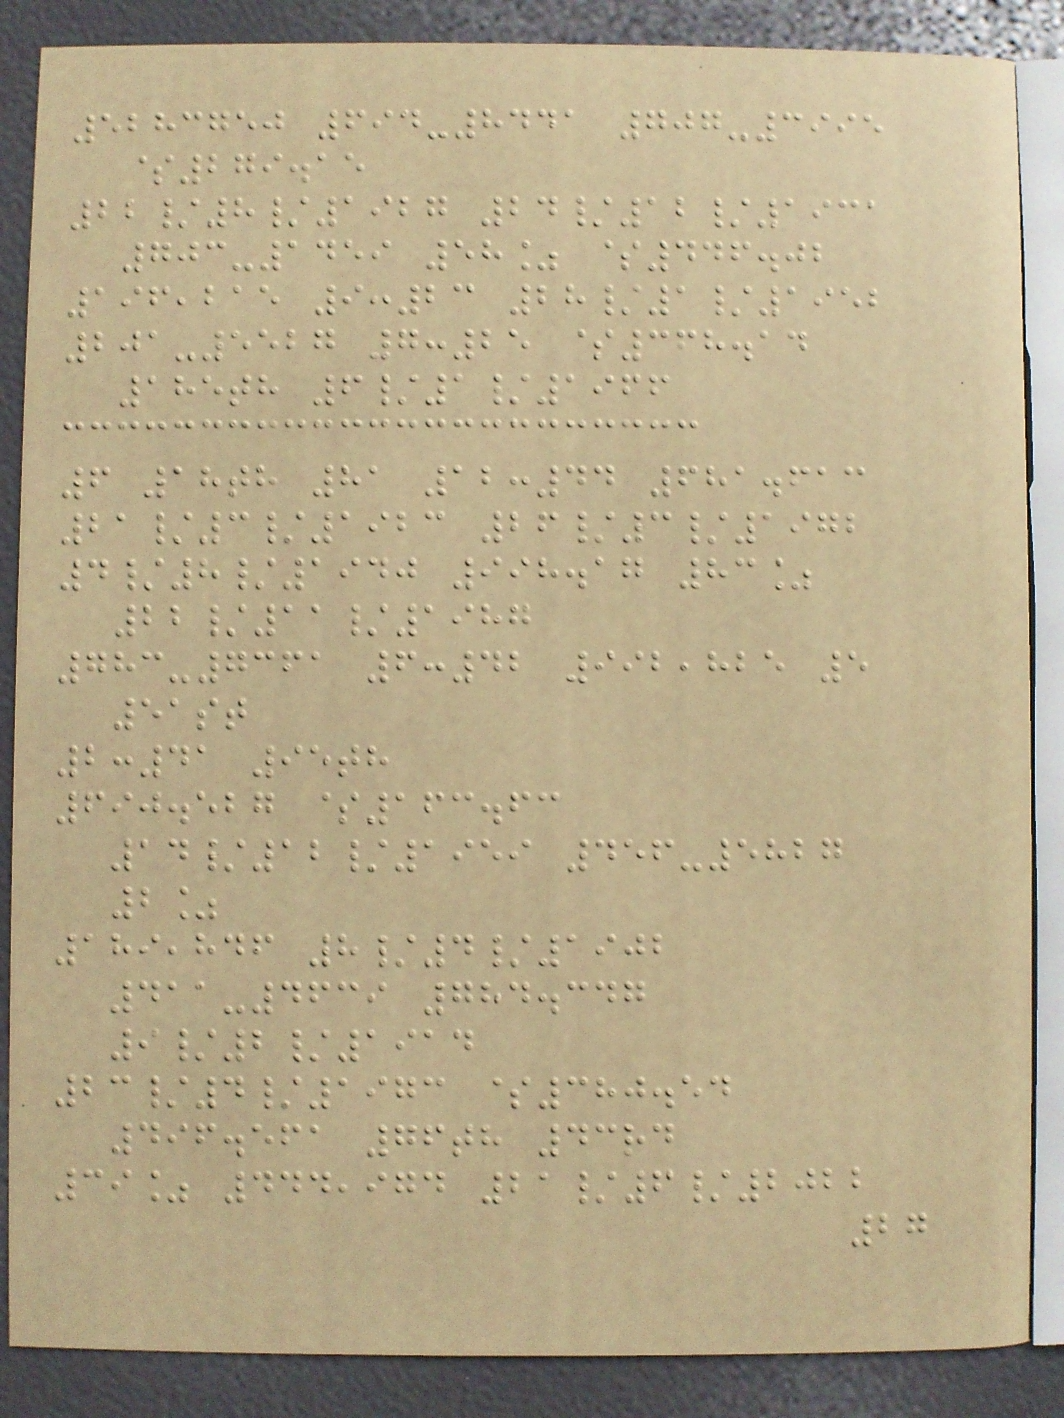5283750 694-8441 707-3995
$279.15
22/8/1927 24/12/1931
703-1459 58% $446.02
196,215 9:23 28/1/1952
201-5527 7:25 $368.14
185th 6/1/1966
6 18th 81 12:44 681.613
21/3/1923 26/3/1972
4/8/1940 998.17 83%
22/11/1987
783-7361 6:42 992,825 5
51st
2:41 95th
690.527 $163.63
14/12/1959 456-5827
2%
189,846 8/4/1902
411-4639 784.347
9/2/1914
23/4/1973 $380.54
496.561 76th 43rd
39% 444,974 21/6/2022
27
